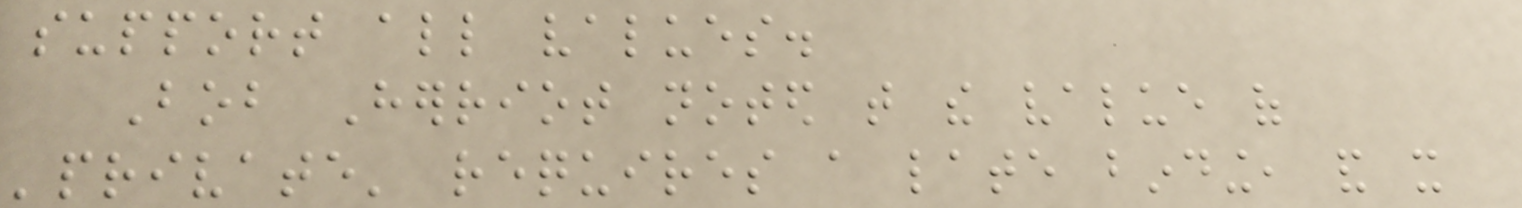support all values.
Bob Herriot noted that the value of
'private' requires a late binding, and it
